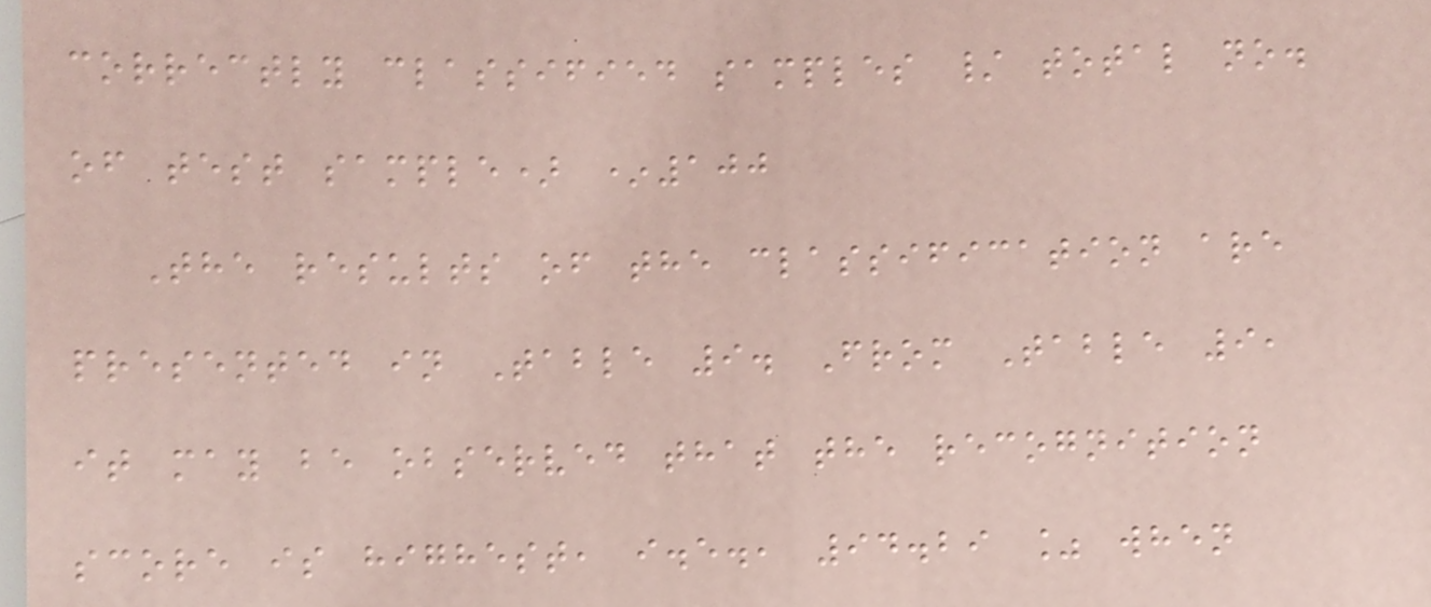correctly classified samples / total no.
of test sample) *100
The results of the classification are
presented in Table 9. From Table 9,
it may be observed that the recognition
score is highest, i.e., 94.29 % when
